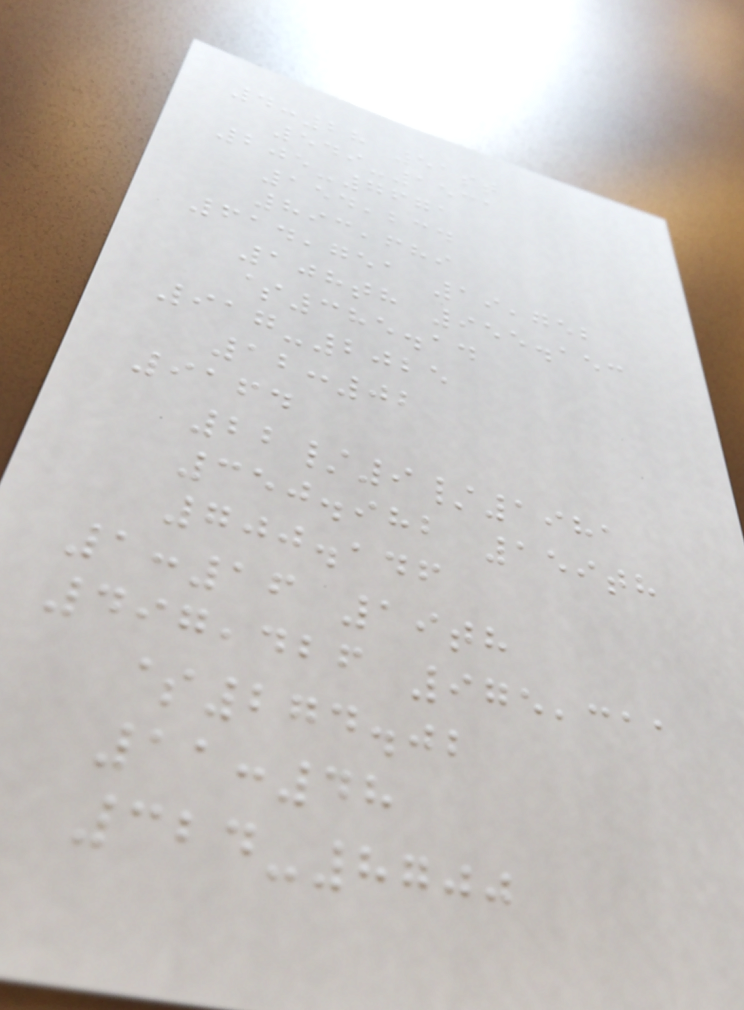4:28 51st
549-1531
205-7671
154,234
893,689
614,751 19,752
108th 955.153
$385.14
917-2025
12:02
9164
22/9/1981
350.982 159th
700.146
1:16 19th
497,426 975,311
$274.02
11:48
324-8700
